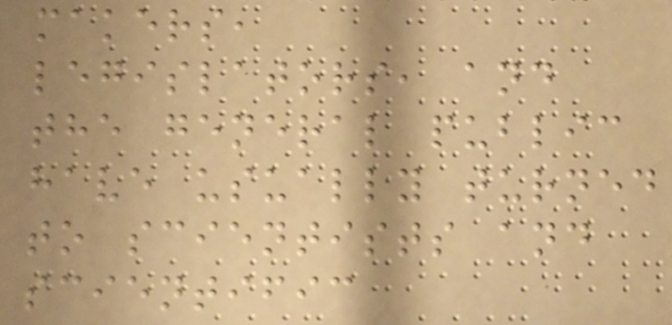makers,
legislators, and
the general public
have usually turned
to scientists and
scientific
